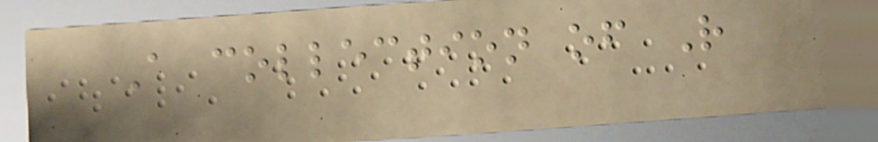A collection of R
